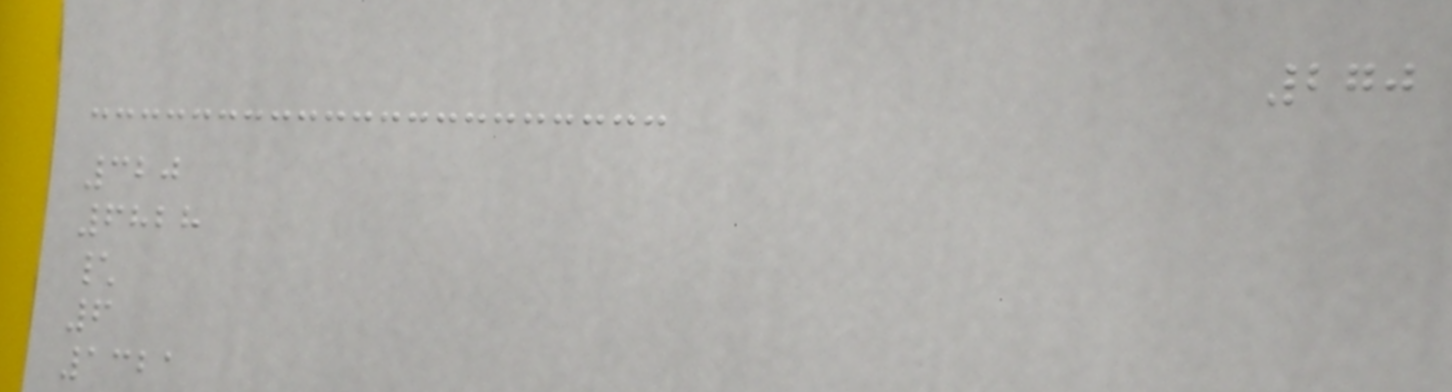270
320
6828
\
6
1321
